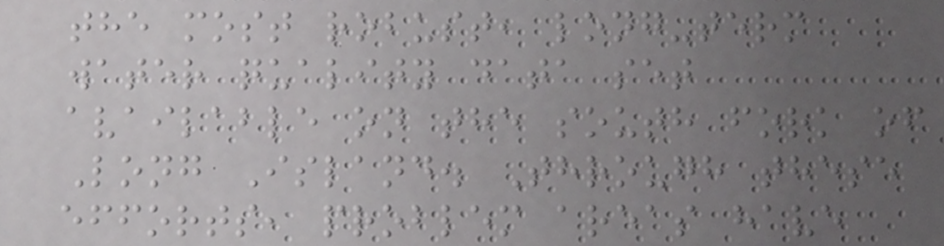the most robust, long-term
water quality data set
available on the south fork of
Long Island. Through these
efforts, problem areas have
